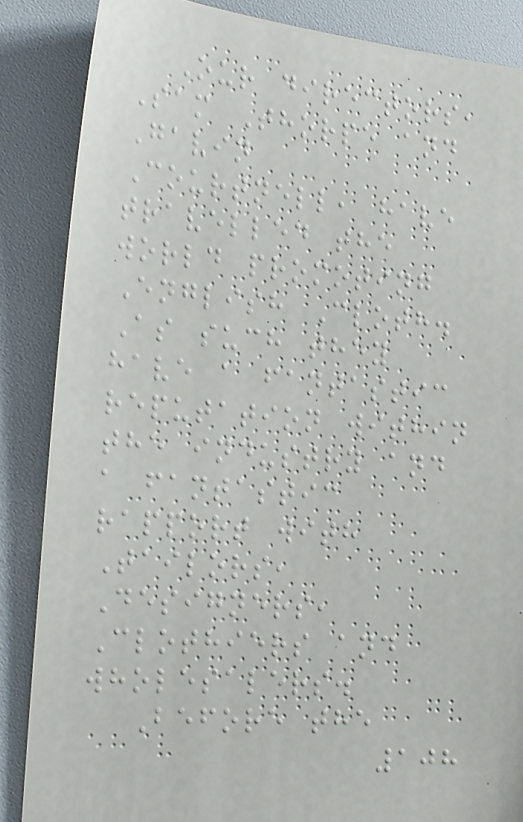Our directors,
Sam Thorpe and
Gavin
Courtnell, have
travelled the
world promoting
English Cloth.
As such they
have a fantastic
reputation within
the industry and
a fantastic
rapport with
Tailors,
Designers,
Clothiers and
wholesalers.
Before the
108
